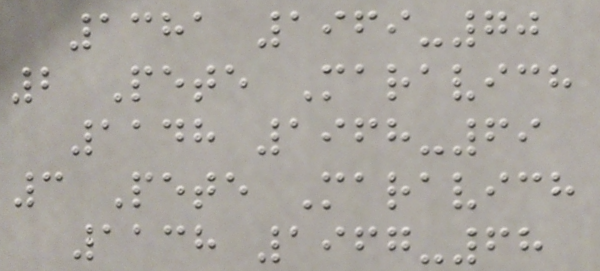1381 1969-70
2 Pete Maravich
1148 1968-69
3 Pete Maravich
1138 1967-68
